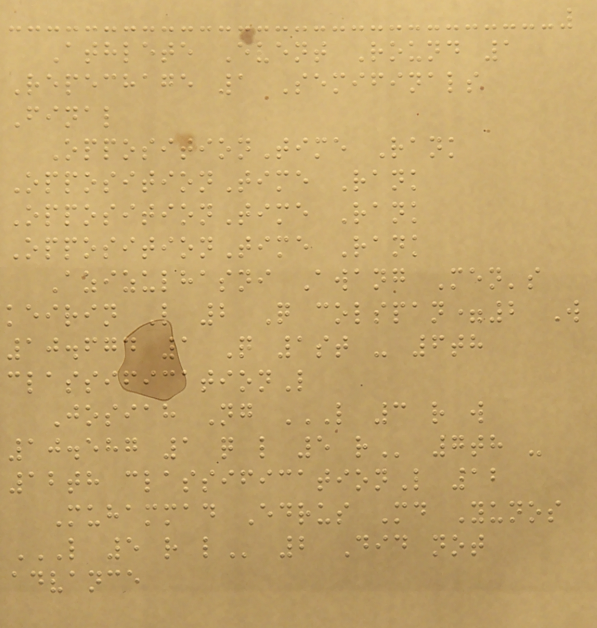Athlete Event Round 1
Repechage 1 Semifinals
Final
OppositionTime Rank
OppositionTime Rank
OppositionTime Rank
OppositionTime Rank
Azizulhasni Awang Men's
keirin L 2 Q colspan=2 W
10.674 1 Q 1st - 6th
classificationL
Josiah Ng L 3 R W
10.587 1 Q L 5 R 7th -
12th classificationL 12
Muhammad Edrus Md Yunos
L 5 R L 2 Did not
advance
